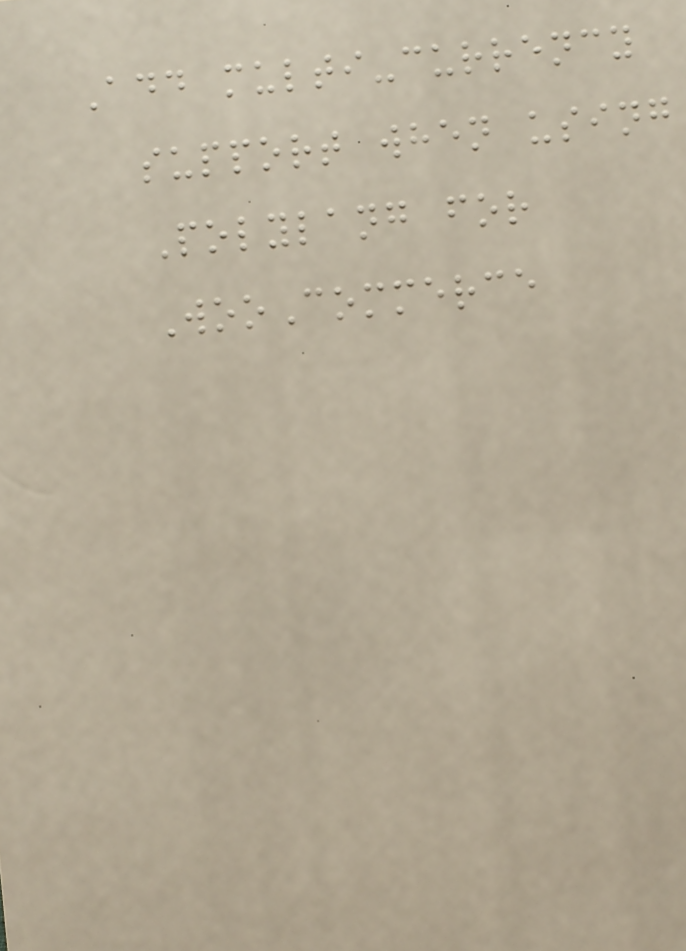Add multi-currency
support when using
Polylang for
WooCommerce
